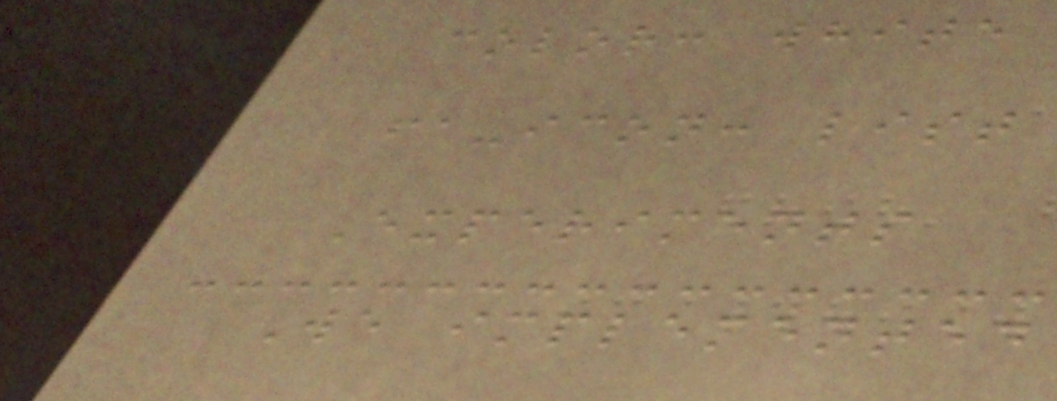color: white
fa-icon: list
Experiments
We implemented
